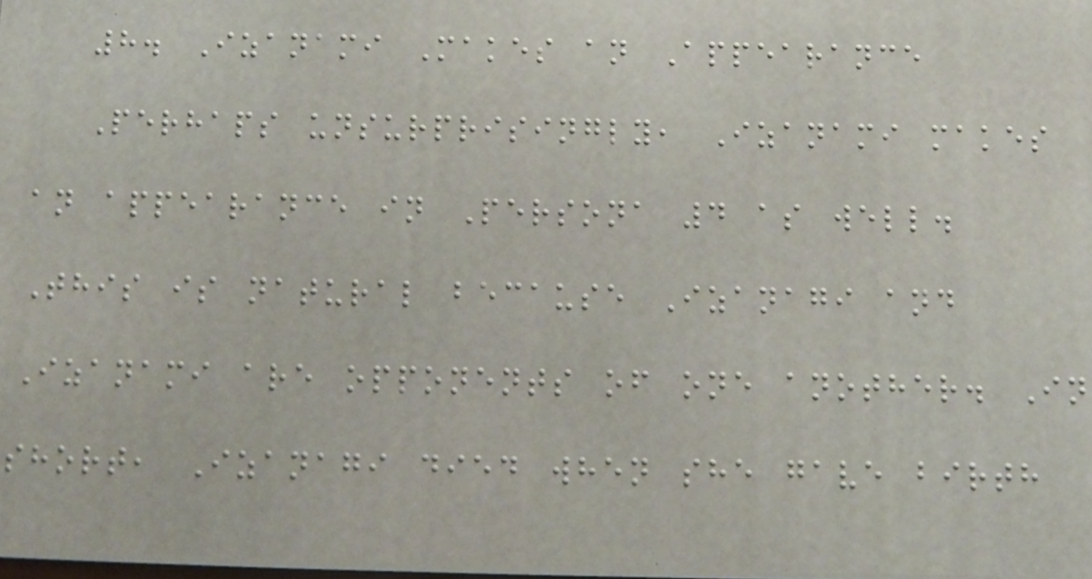8. Izanami Makes an Appearance
Perhaps unsurprisingly, Izanami makes
an appearance in Persona 4 as well.
This is natural because Izanagi and
Izanami are opponents of one another. In
short, Izanagi died when she gave birth
